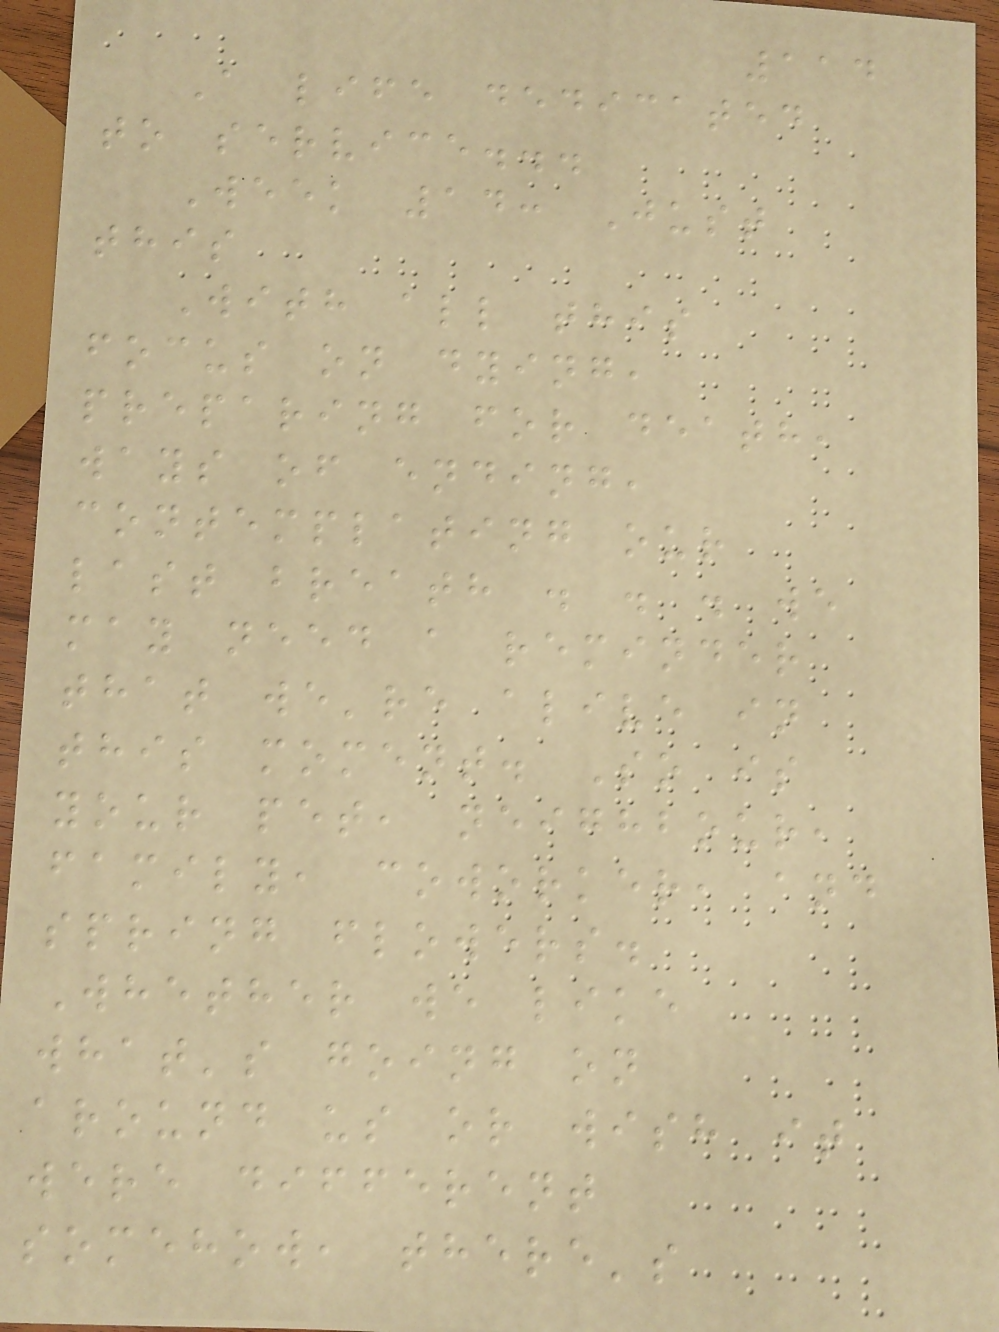114
A life dedicated
to service...
Week 14: Just
this
With all this
focus on dying,
preparing for death,
ways of ending,
contemplating our
last breath . . . we
may need a reminder
that we're alive in
this moment. So is
your pet, neighbour,
family, coworker, and
spring flowers.
Whether we like
what's going on
around us or wish it
were different
somehow, there's
